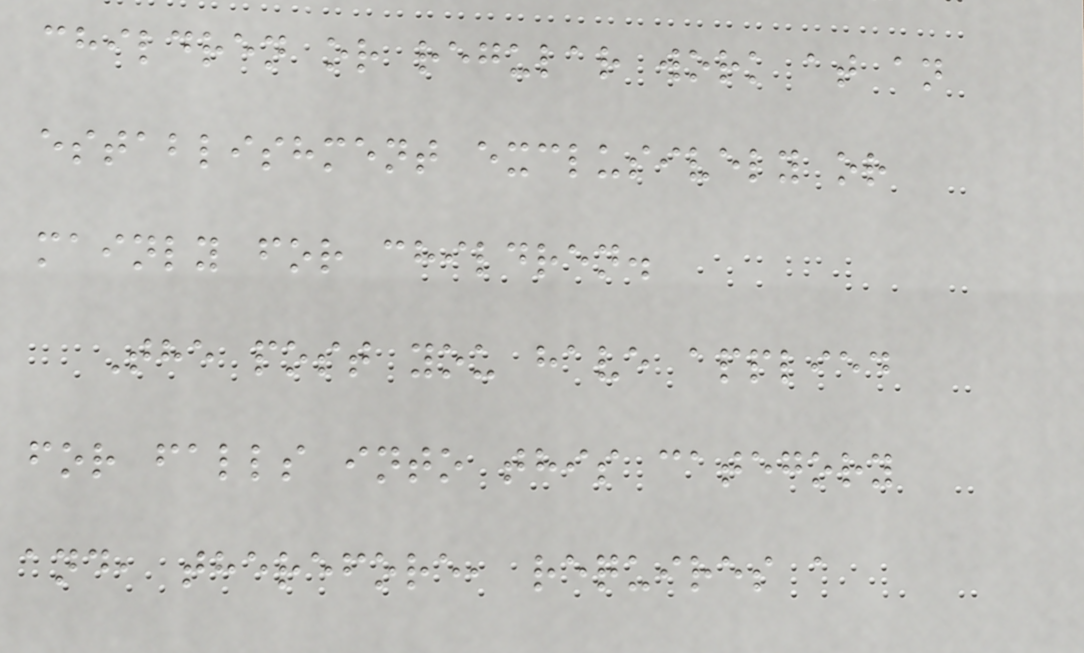children or regular work at an
establishment exclusively or
mainly for children.
The post you have applied
for falls into this category
and, therefore, requires a
